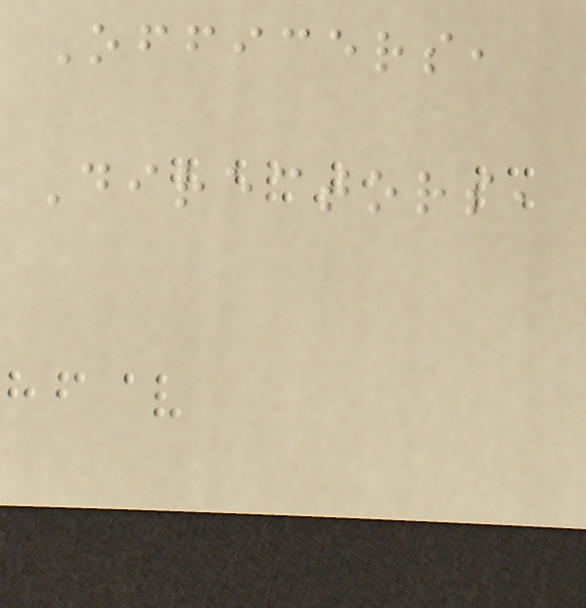Officers,
Directors,
